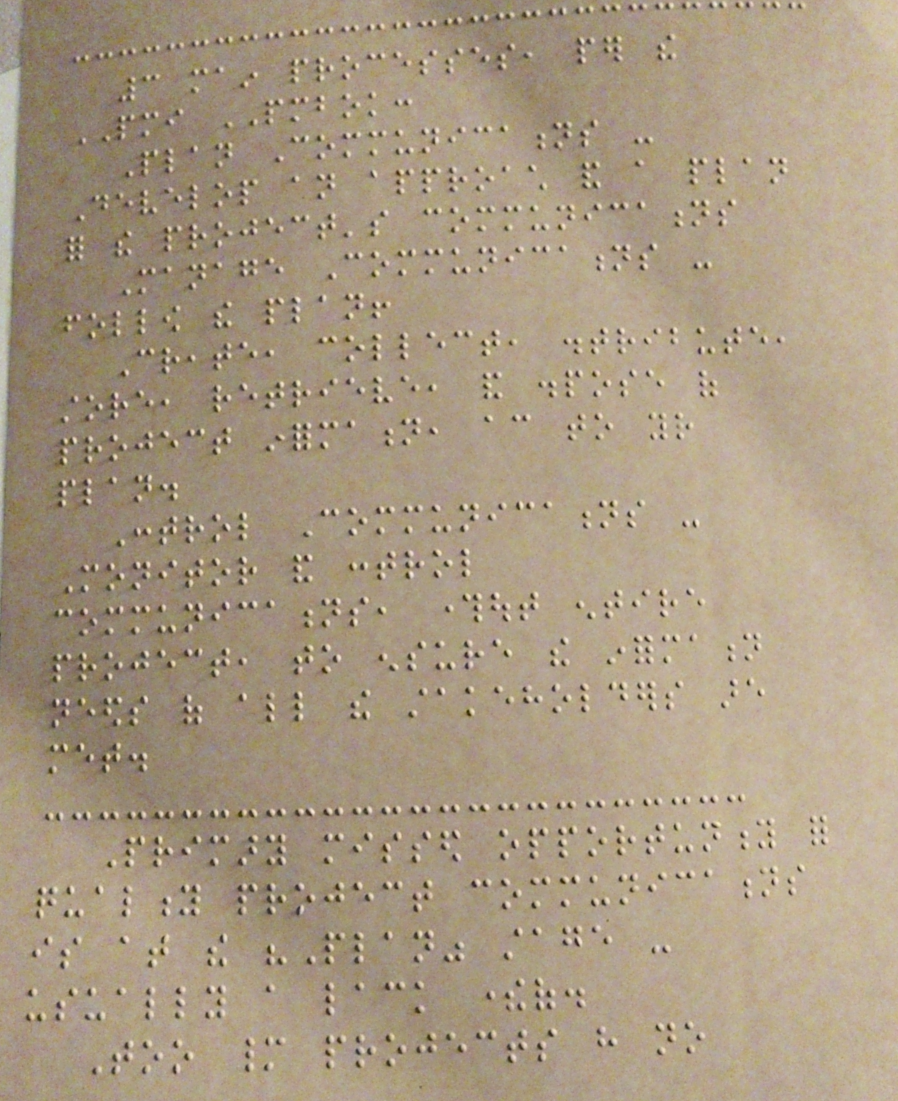3 main processes, per the
PMI PMBOK:
Plan Communications -
Develop an approach and a plan
for the project's communications
Manage Communications -
follow the plan!
Create, collect, distribute,
store, retrieve, and dispose of
project information, according to your
plan.
Control Communications -
Monitor and control
communications, throughout entire
project, to ensure the information
needs of all the stakeholders are
met.
Primary missed opportunity for
quality project communications
is at the "Plan" stage -
usually a lack thereof.
Too many projects have no
